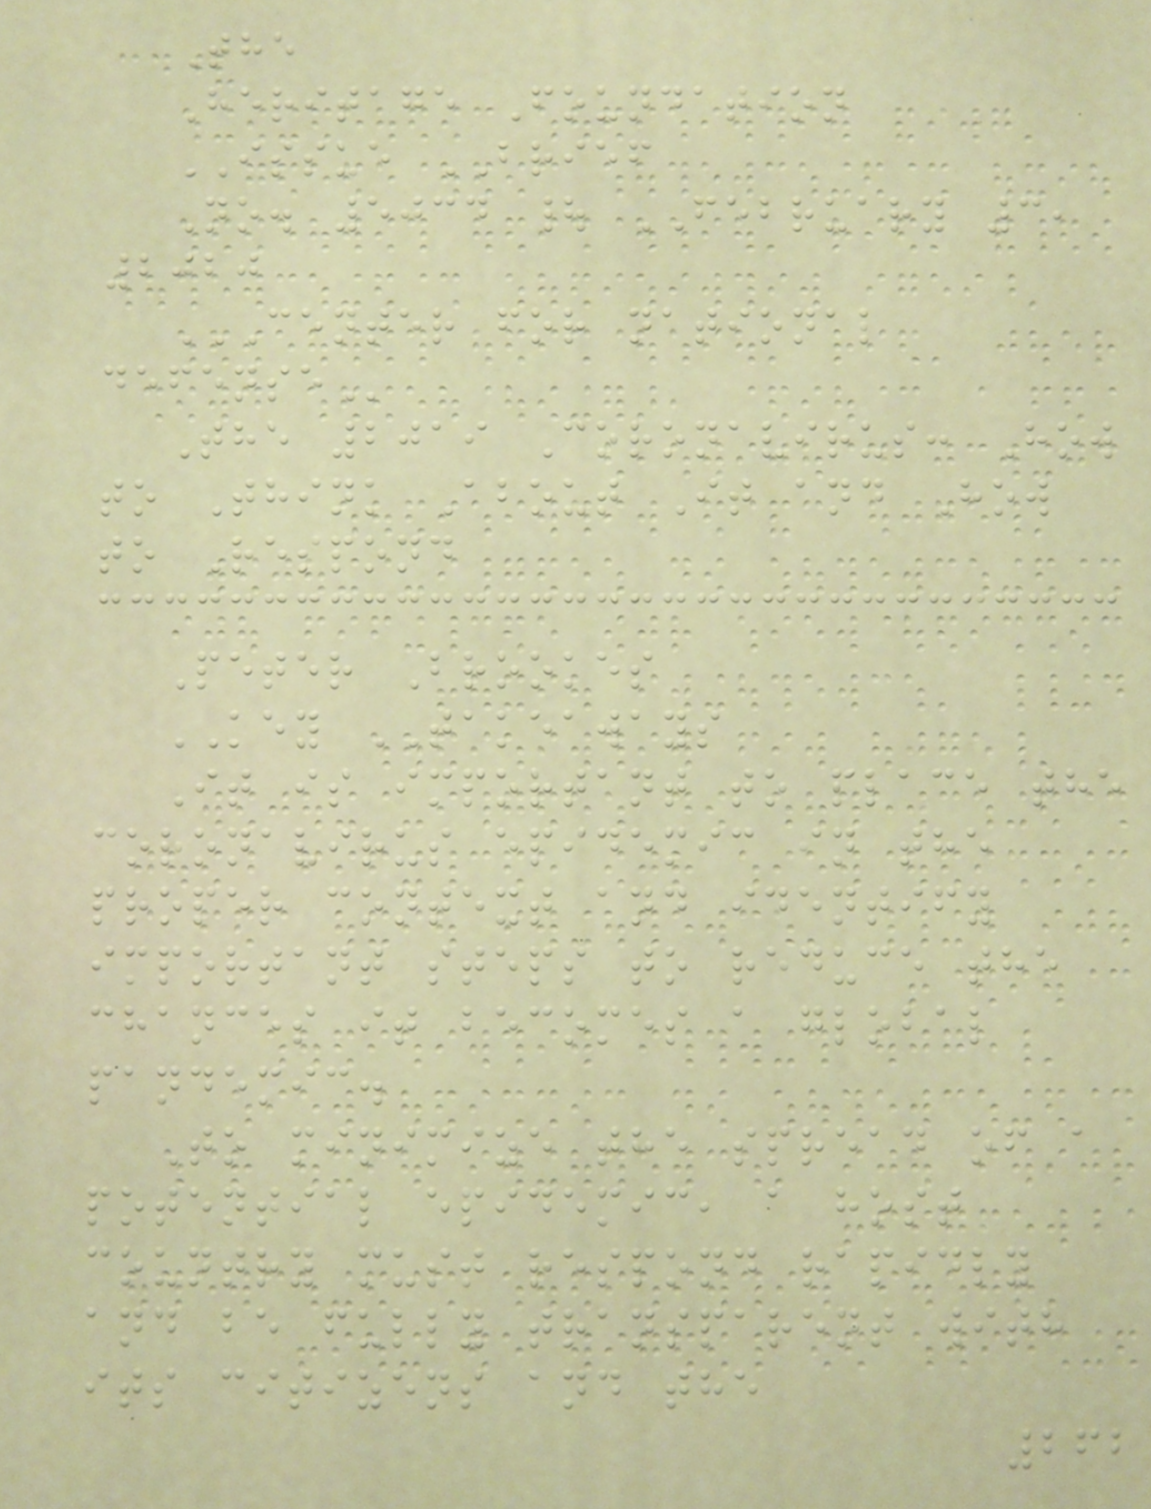The
Heritage Foundation
ISSUE BRIEF
No. 5034 | FEBRUARY 3,
2020
CENTER FOR NATIONAL
DEFENSE
The 2019 Coronavirus: How
to Think About It and How
to Respond
Peter Brookes
KEY TAKEAWAYS
It is important to place the
coronavirus epidemic in the
proper context and identify
important steps to reduce the
chances it becomes a global
pandemic.
To minimize the spread of a
potential epidemic, a host
country must respond rapidly
and be fully transparent with
its citizens and the
262
